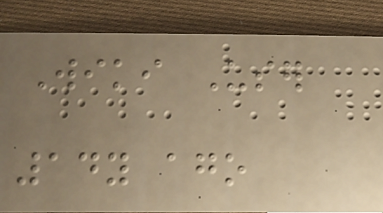Wiki User
14y ago
